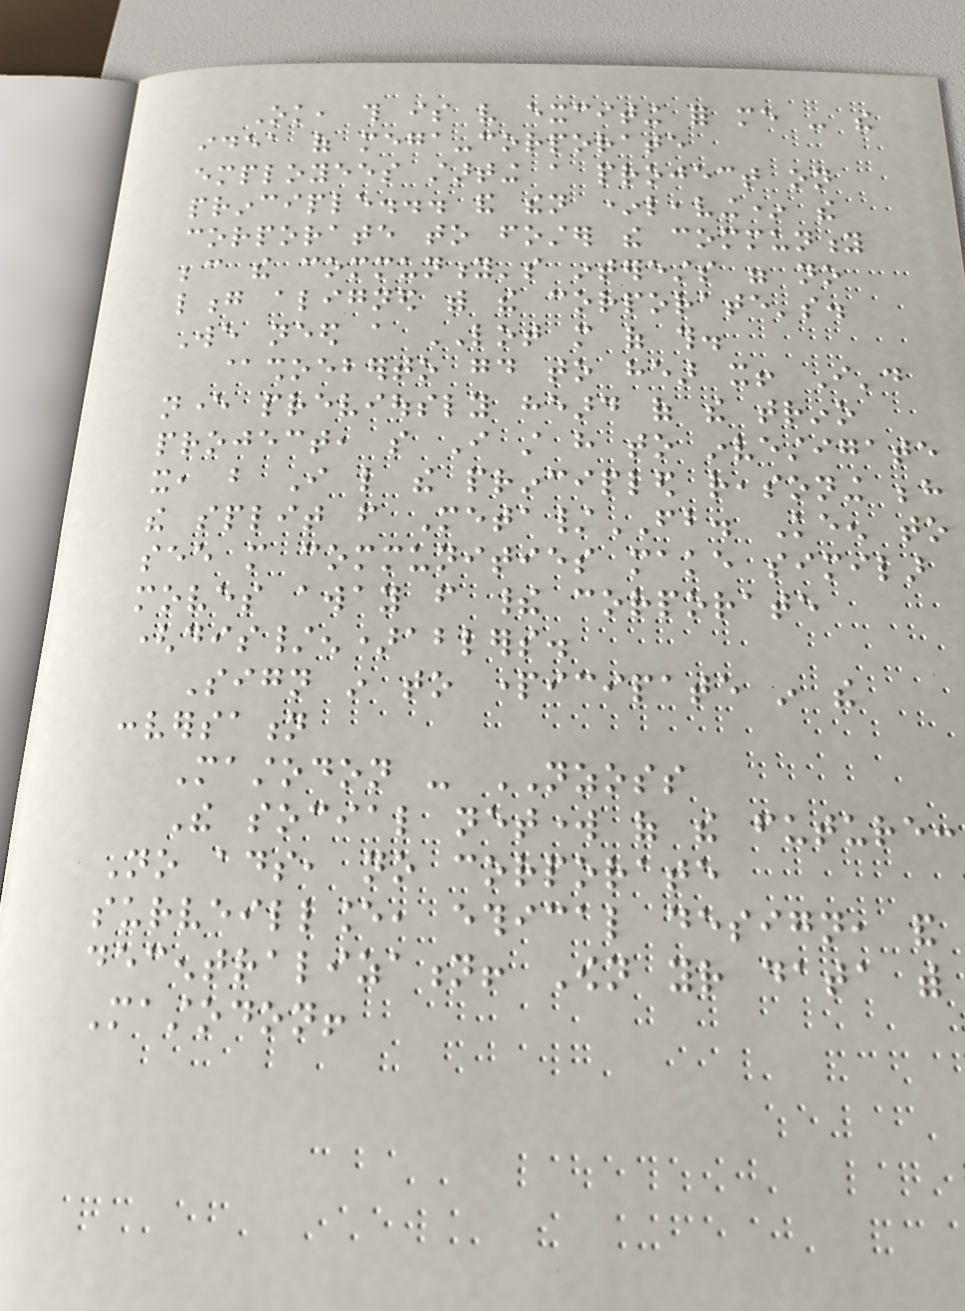Ok, this is very exciting for me - the
idea of mega-corporate
employees starting a project on
principle... and then *leaving* the
corporate to foster the community
because the community's interests were no
long aligned with the corporate's.
We need a LOT more of this.
@shoeberto good to hear it! I'd
never previously heard of the trino
project, so I still have to investigate
it, but I like the principled reasoning behind
the split from Meta/FB. Keen to
see more communities make similar
moves away from their corporate
(dis/en)ablers.
Sign in to participate in the
conversation
Mastodon - NZOSS
The social network of the future:
No ads, no corporate
surveillance, ethical design, and
decentralization! Own your data with
Mastodon!
